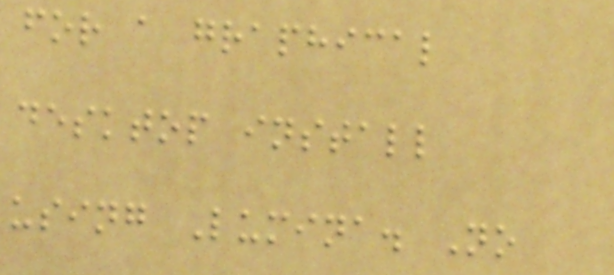for a graphical
desktop install
using Lumina. No
